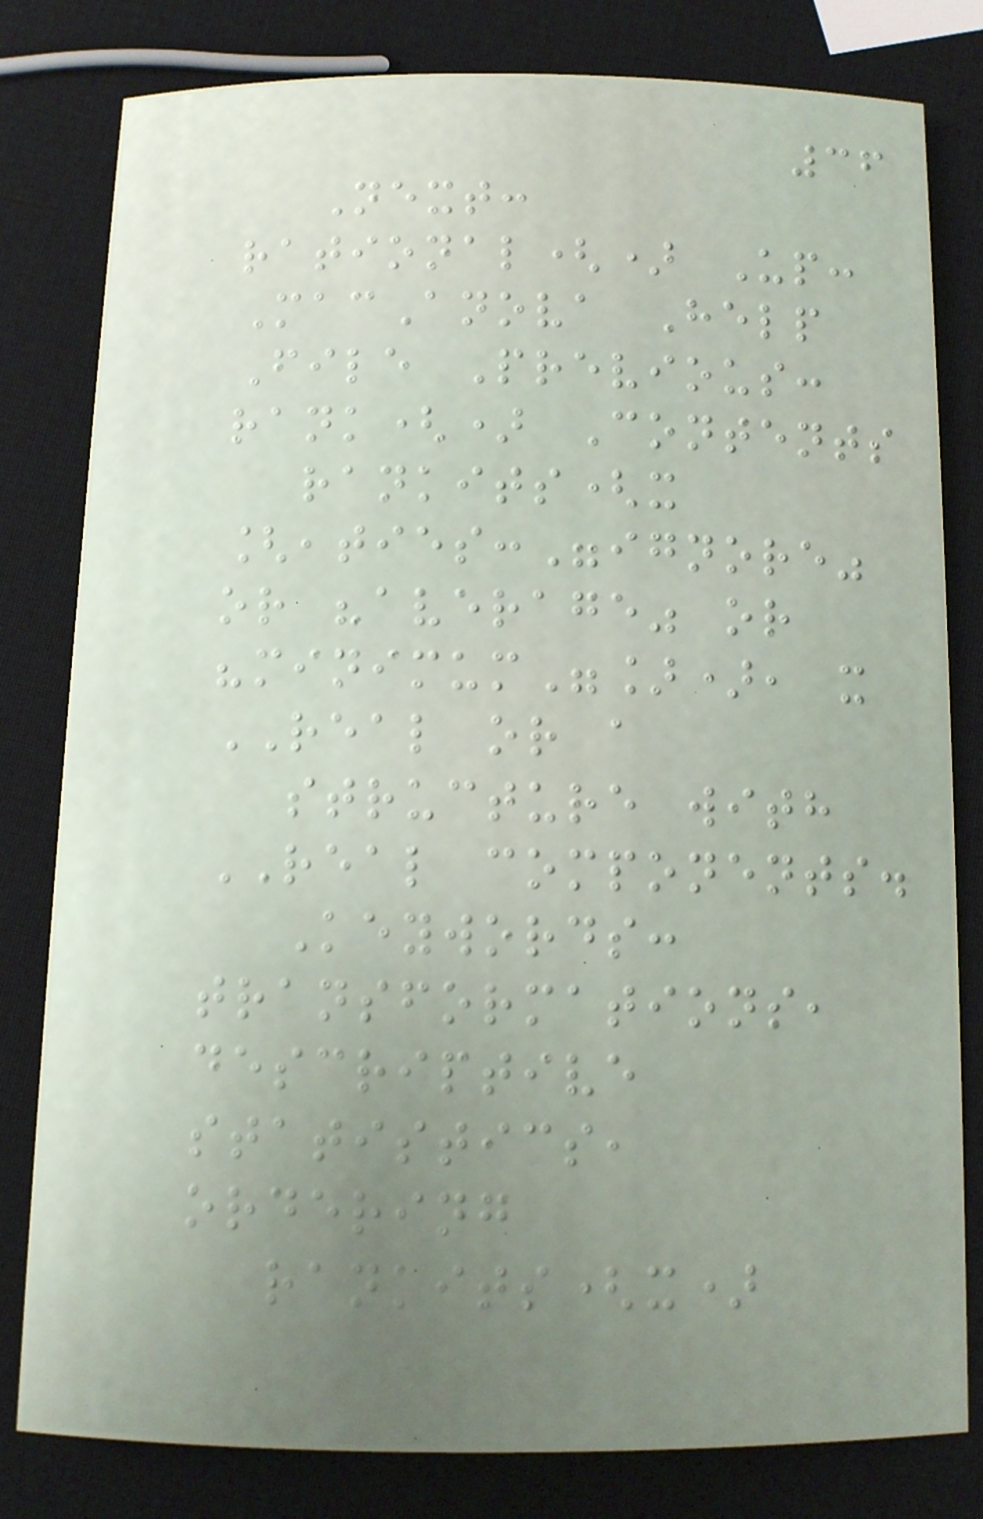36
Next:
rational() Up:
MacAnova Help
File Previous:
rank() Contents
rankits(x
[,ties:"ignore"
or "average" or
"minimum"]), x
REAL or a
structure with
REAL components.
Keywords:
transformations,
descriptive
statistics,
ordering
rankits(x)
